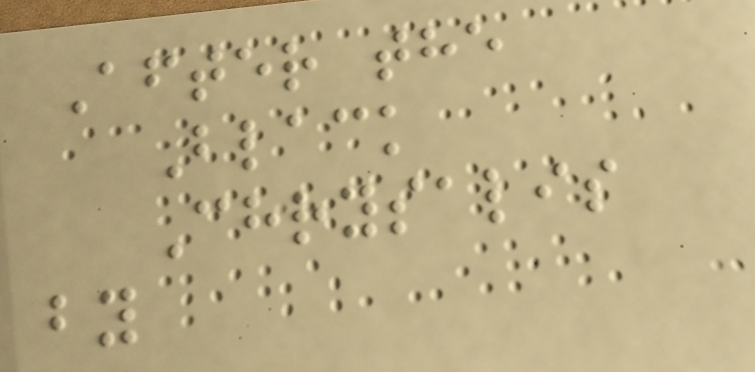After the
Black
Chrysalis
by
